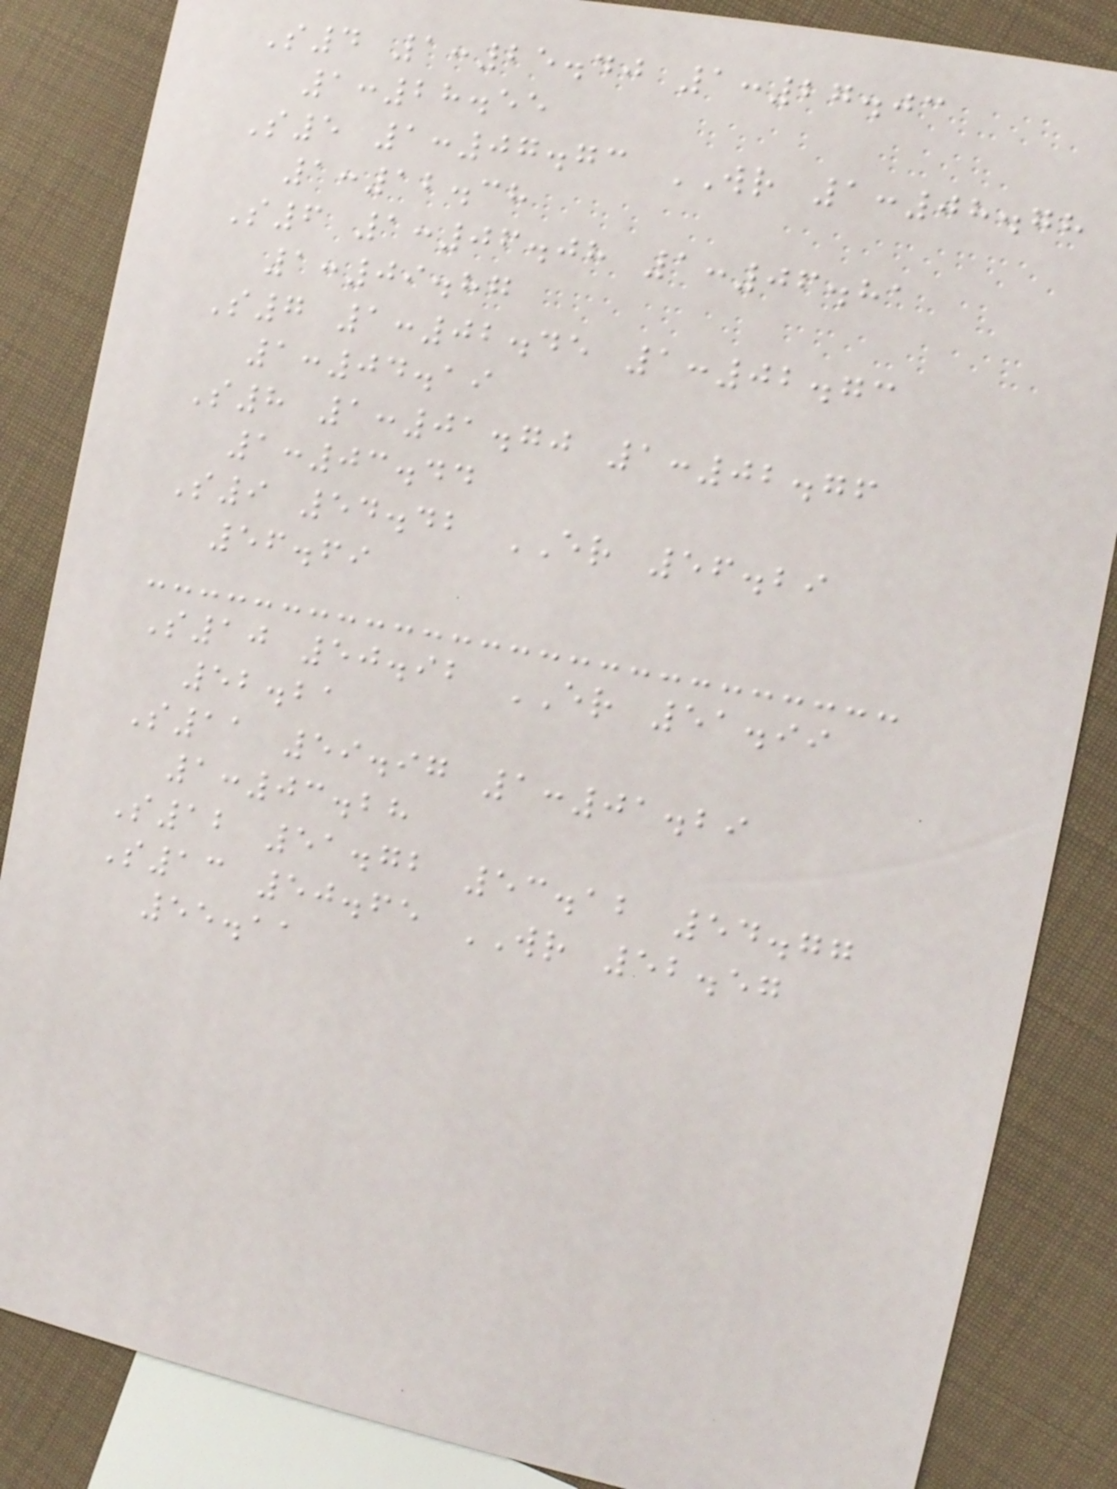S4 1:25.40 1:27.03
1:28.55
S5 1:07.73 WR 1:08.78
1:12.38
S6 1:06.08 1:06.81
1:09.87
S7 1:02.45 1:02.73
1:04.19
S8 1:01.70 1:02.76
1:03.44
S9 54.42 ER 56.29
56.69
S10 50.92 ER 51.99
52.21
S11 59.97 1:01.29
1:03.28
S12 51.72 53.12 54.77
S13 50.65 WR 52.57
55.11
